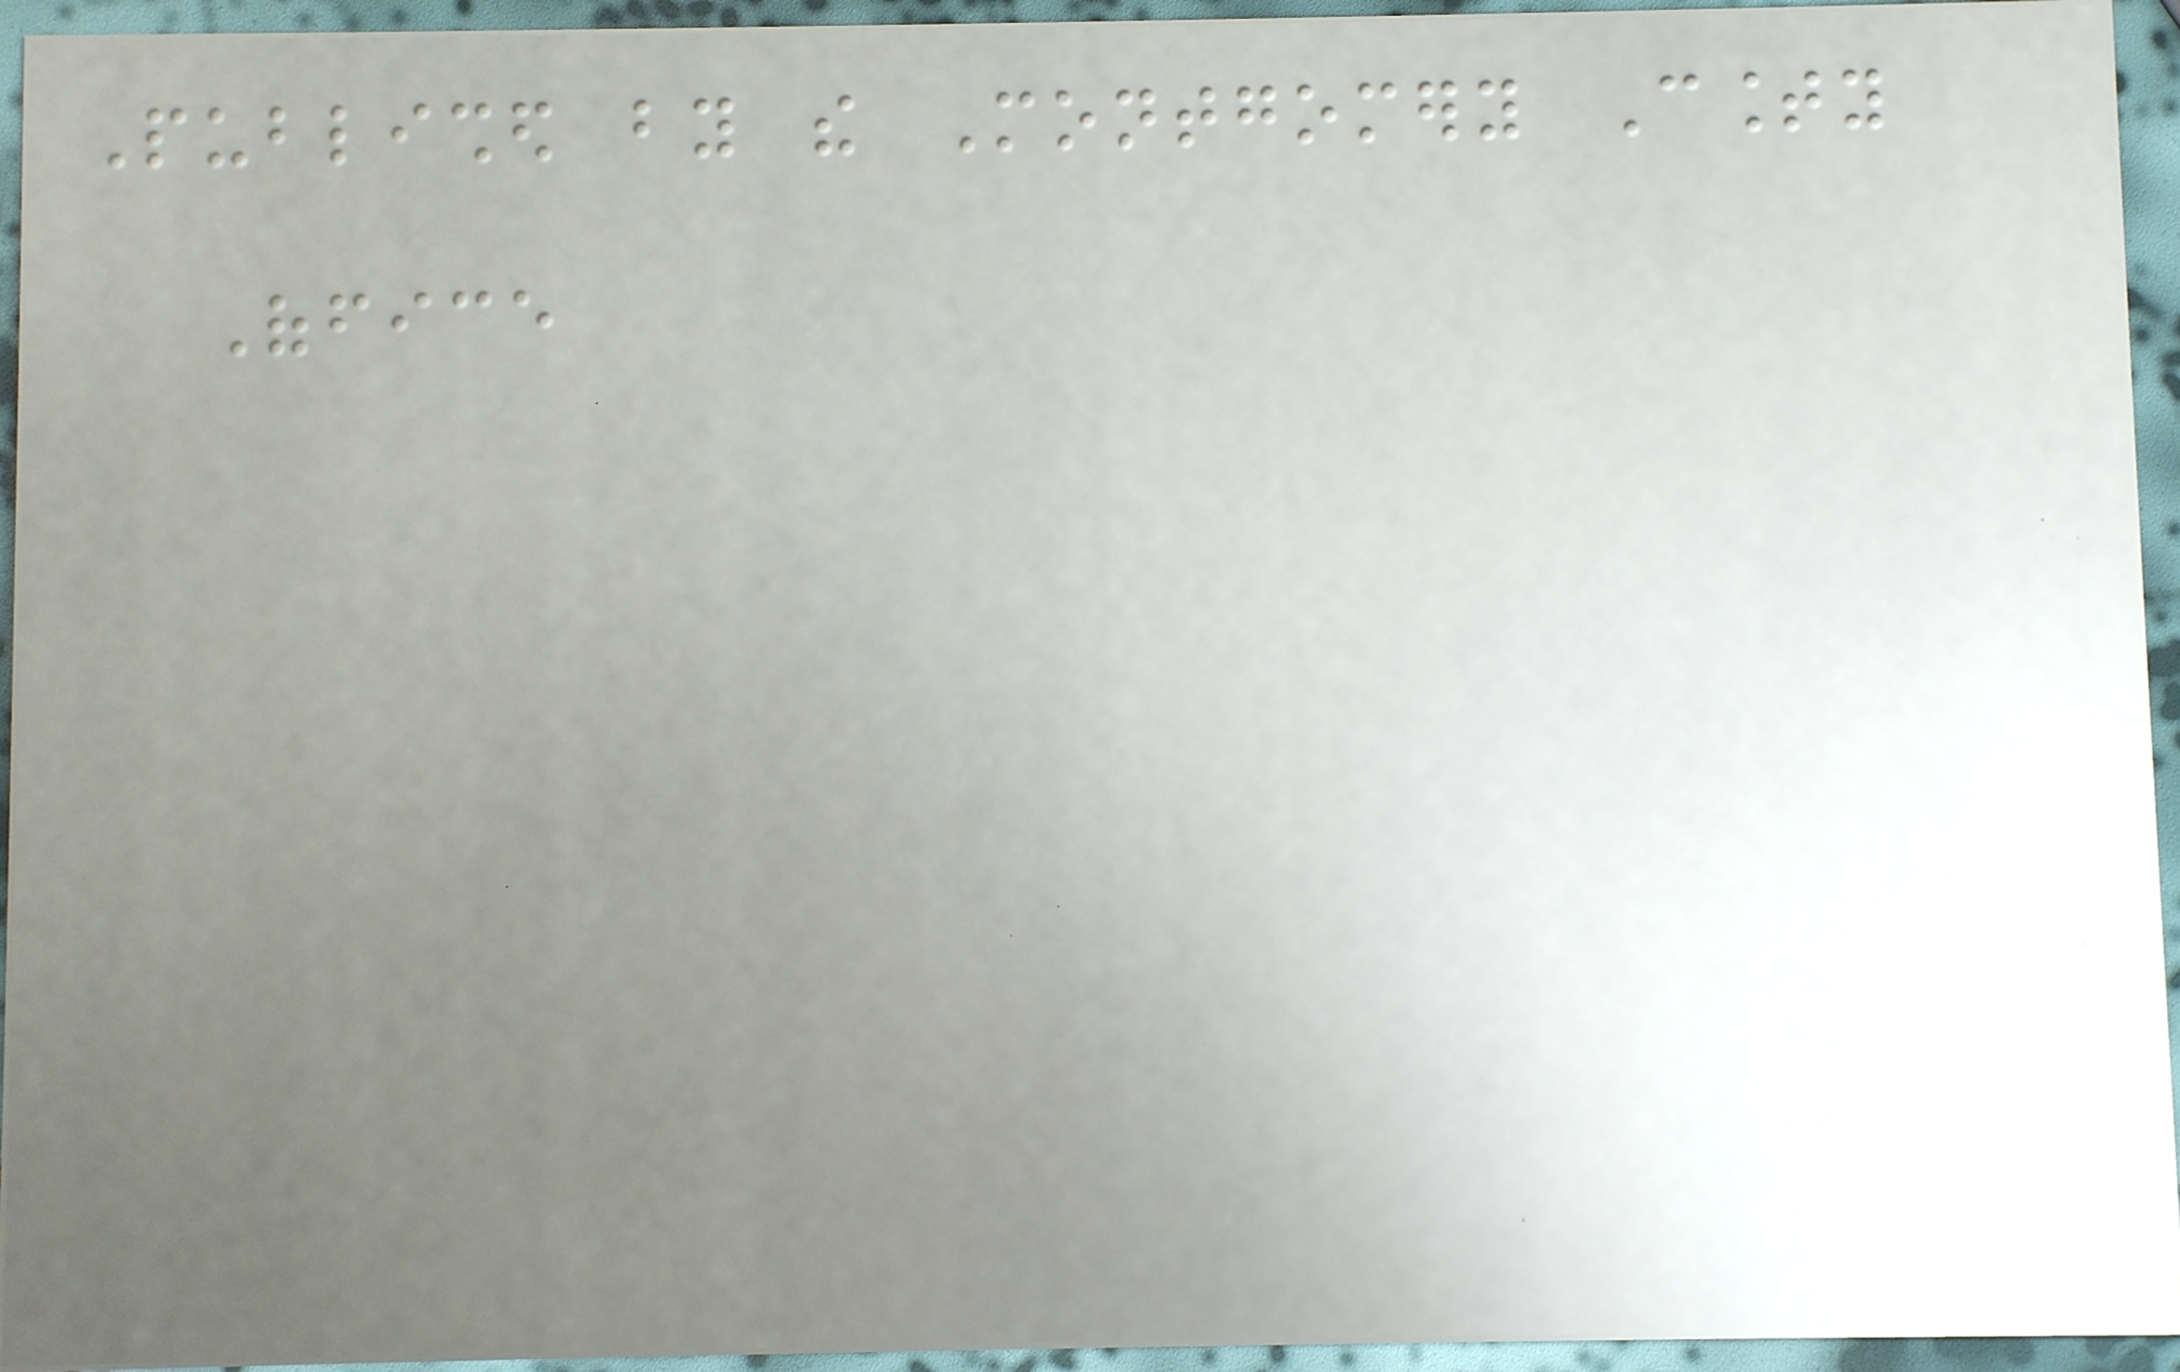Published by the Montgomery County
Office
